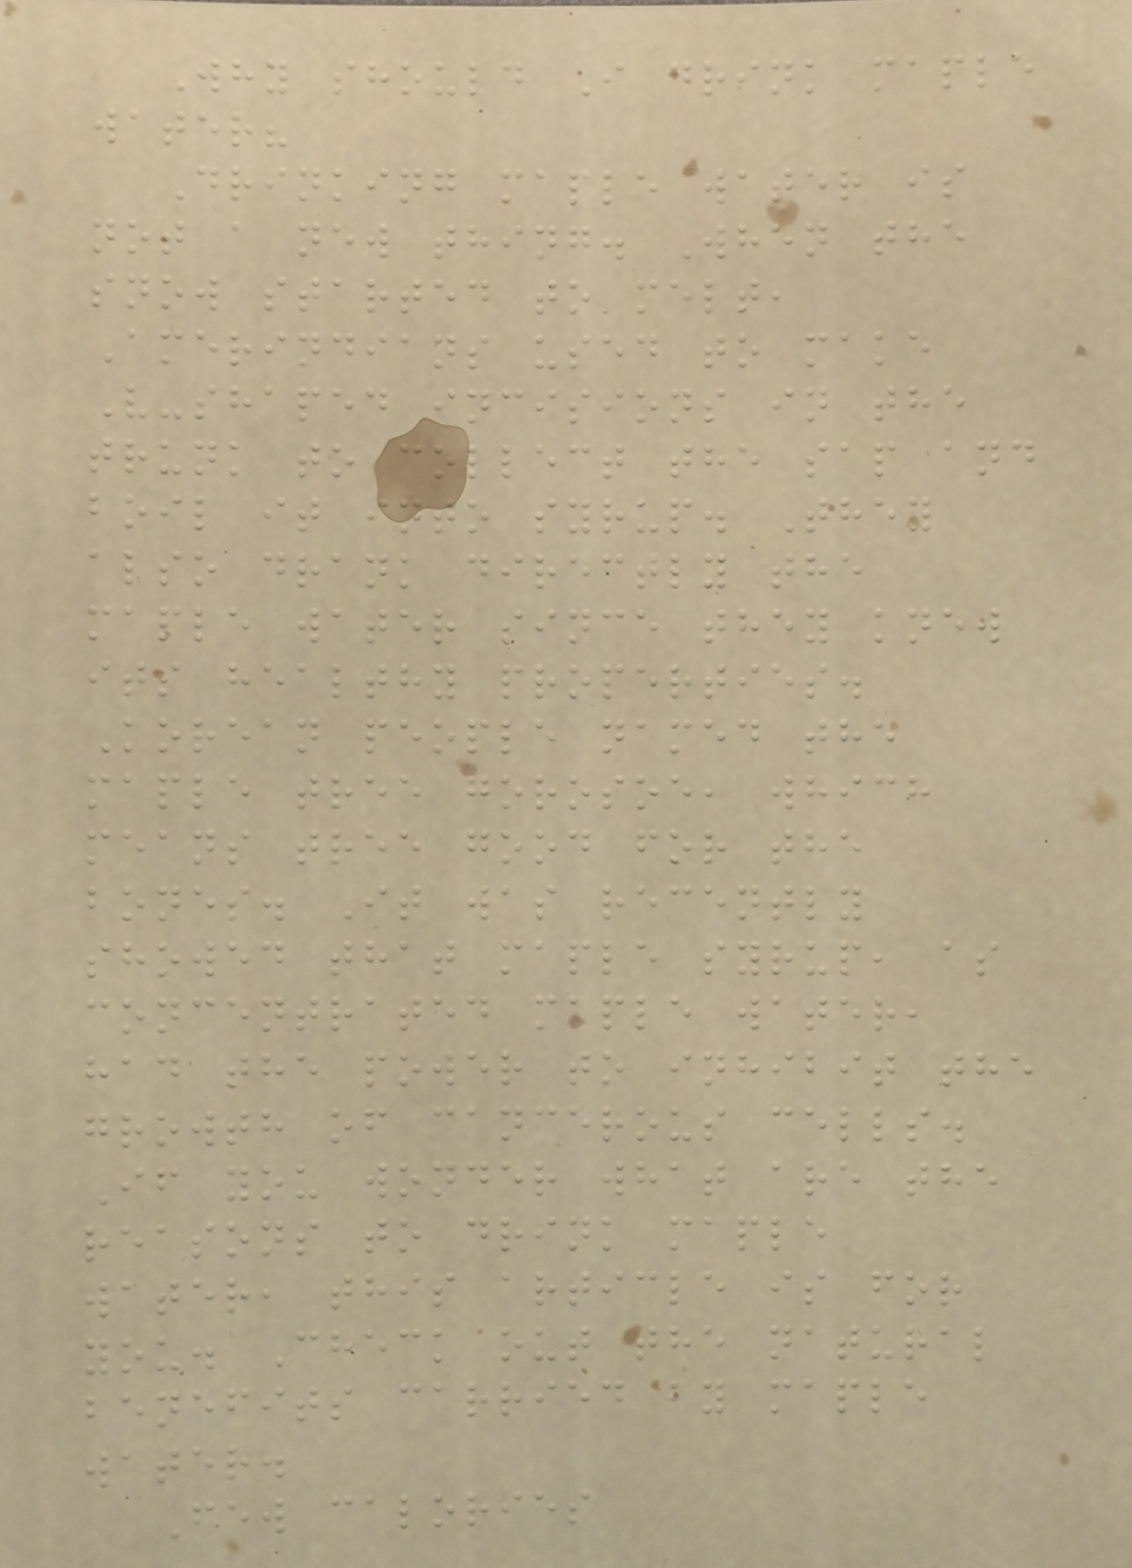Why should I drink maple
water?
Drinking maple water is
not a new thing. When the
snow started to melt,
Amerindians used to make
V-shaped incisions in the
trunk to collect the sap and
boil it into syrup. They
also drank directly the
maple water since they knew
its healthy properties.
Korean people named the
maple tree gorosoe, which
means tree good for the
bones. It was recently
showed that maple syrup, as
concentrated maple water,
had the power to inhibit the
growth of cancerous cells.
If you wonder what are the
reasons to drink maple
water, this article is for
you. Check out the natural
benefits carried by maple
water.
Few calories
